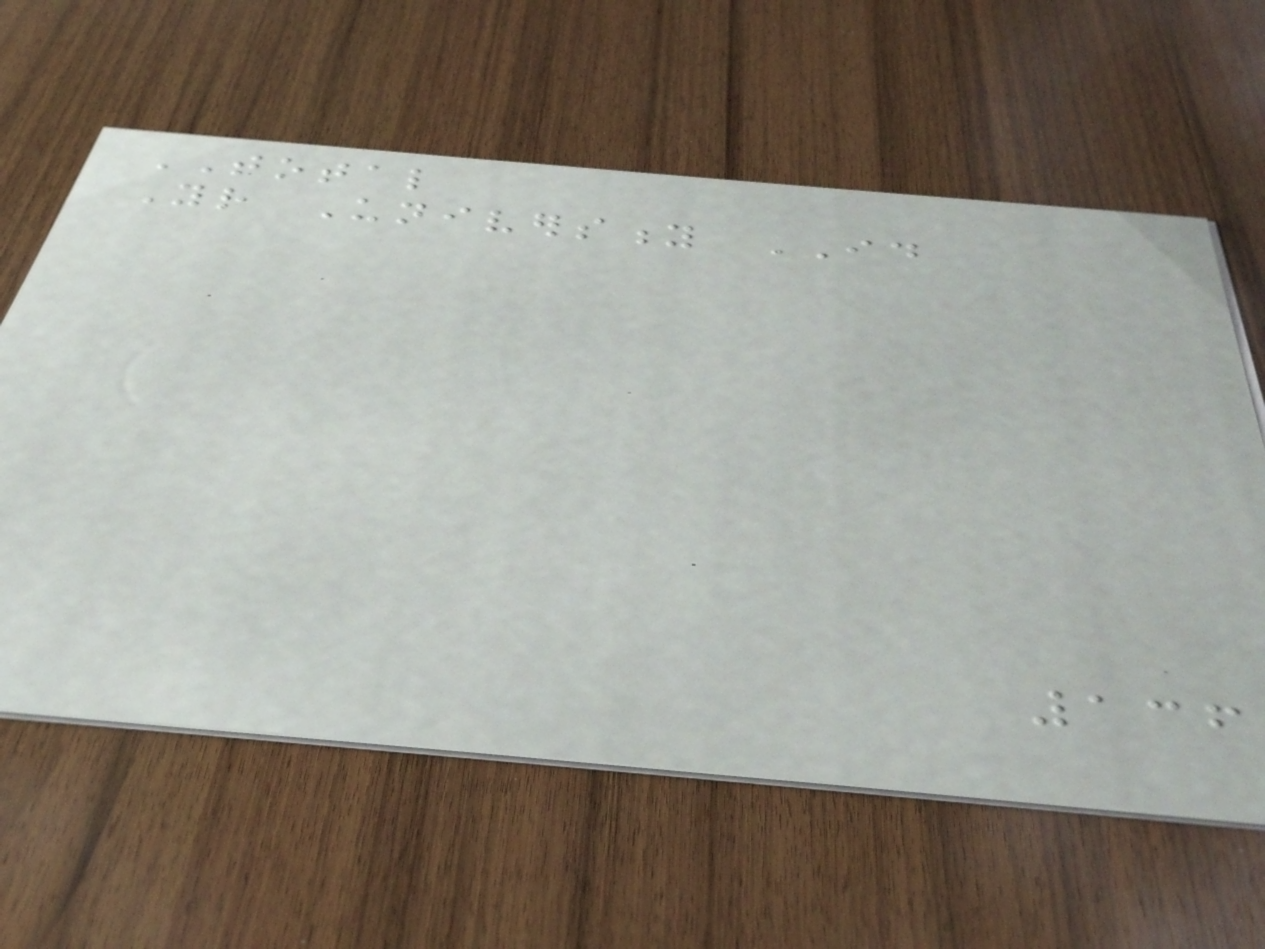TOTAL
Your University ID
136
